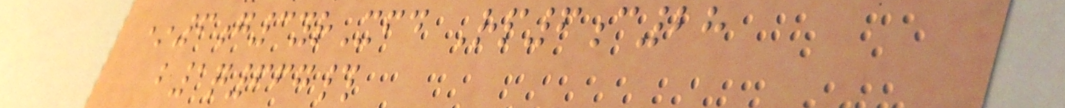*6g3yrXfd Rp6c28
b1q667#
